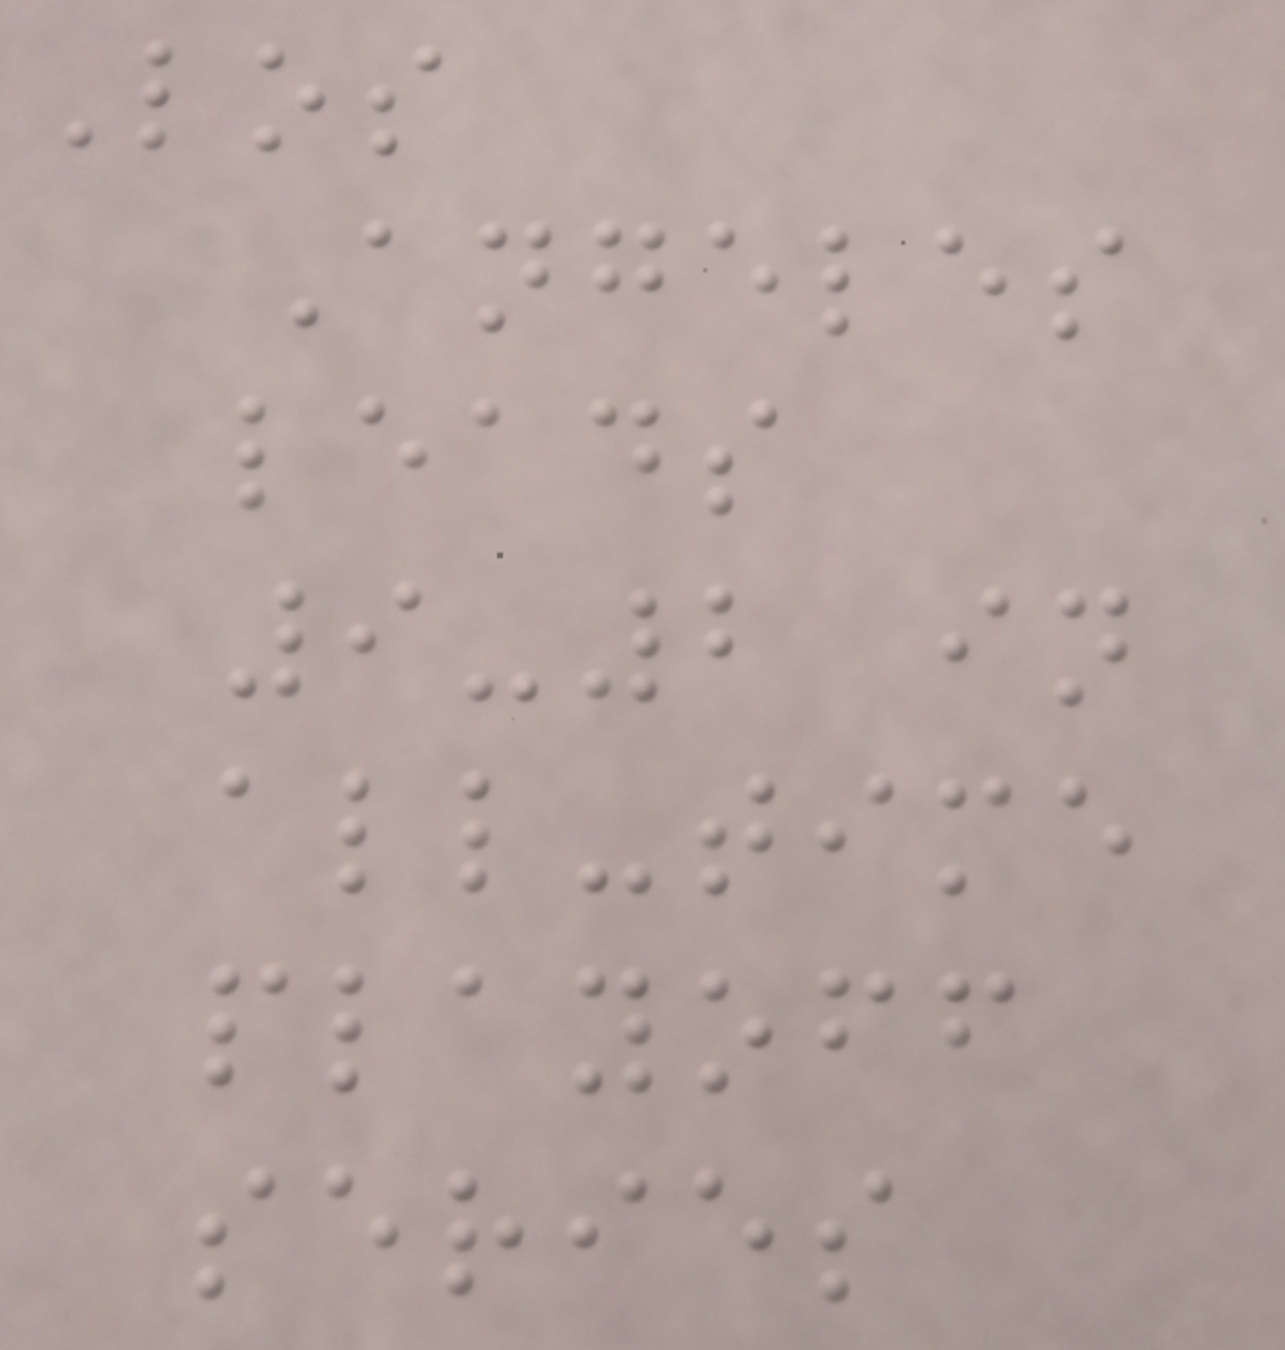Los
Angeles
leads
9-2 in
all-time
playoff
series
